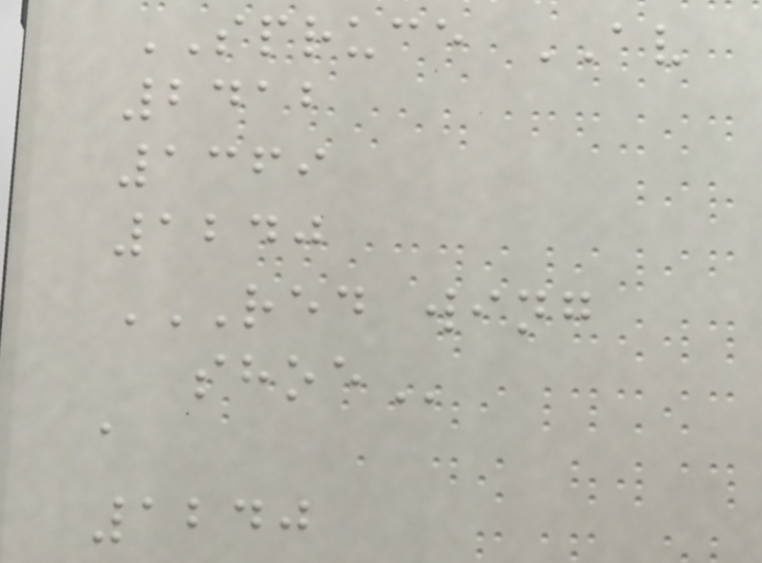SPRUCE AV
2412
1369
1240
RED WING
SHOE
a
1240
